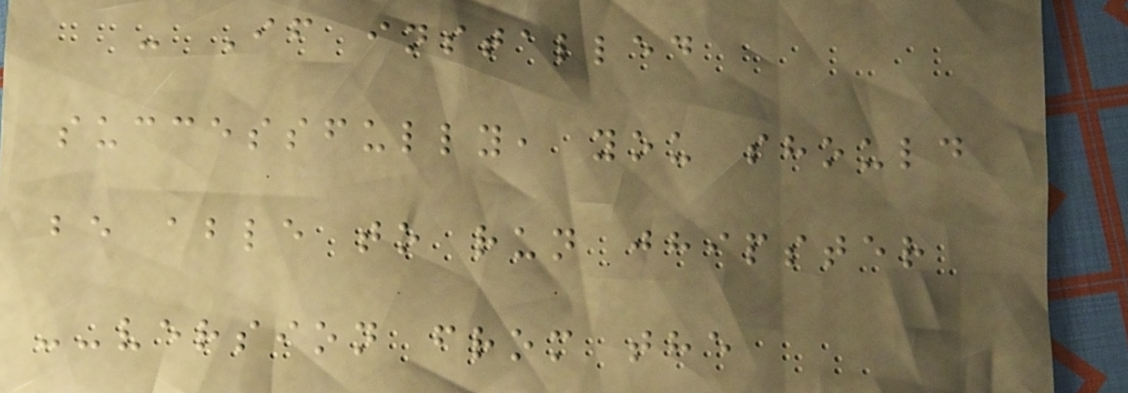- If installed
successfully, you should
be able to run jhipster
--version from the
